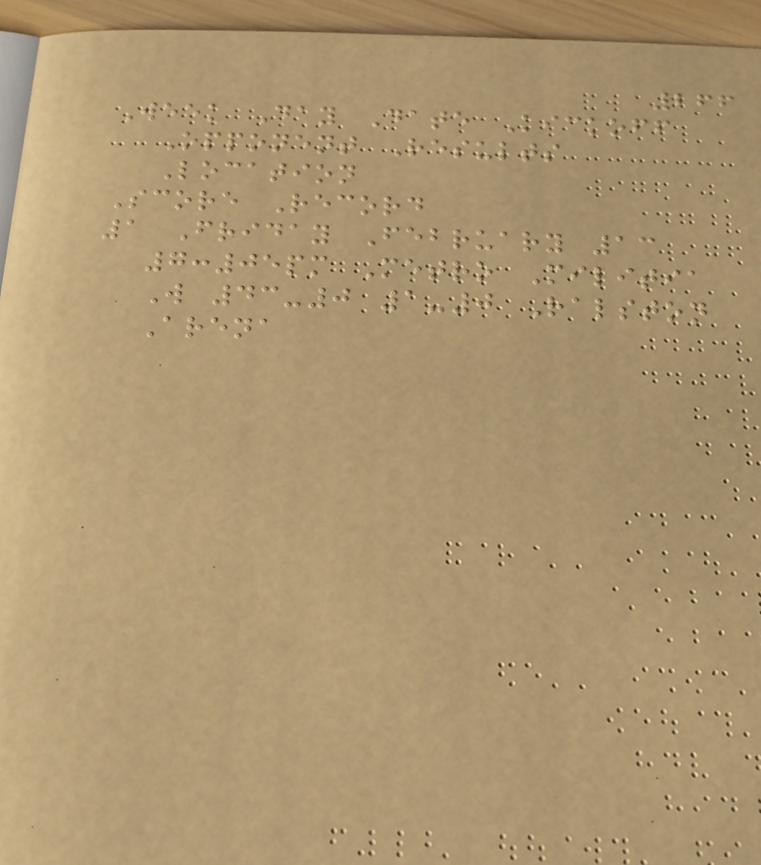266
Week Day Date Kickoff
Opponent Results
Location
Score Record
1 Friday February 13
7:05pm Metro Militia
W 43-0 1-0 Ralston
Arena
